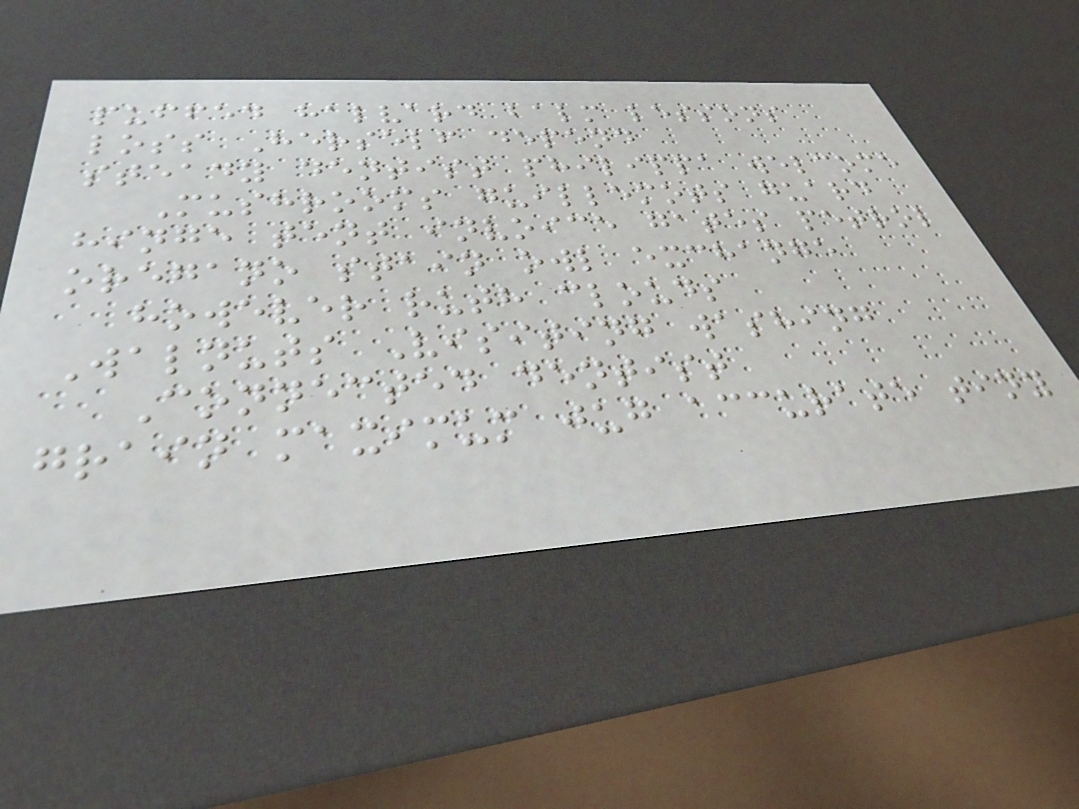puffed halvard balm lessons
loss Herself depend
steady dentist philippa welcome
Mushrooms guillemots guard
hinge tent invoice gates petrol
oregano stain owl exchange
however ruth clouds
Walnuts Visiting washing
Connected dentist
grain maximum jug accurate tiny
